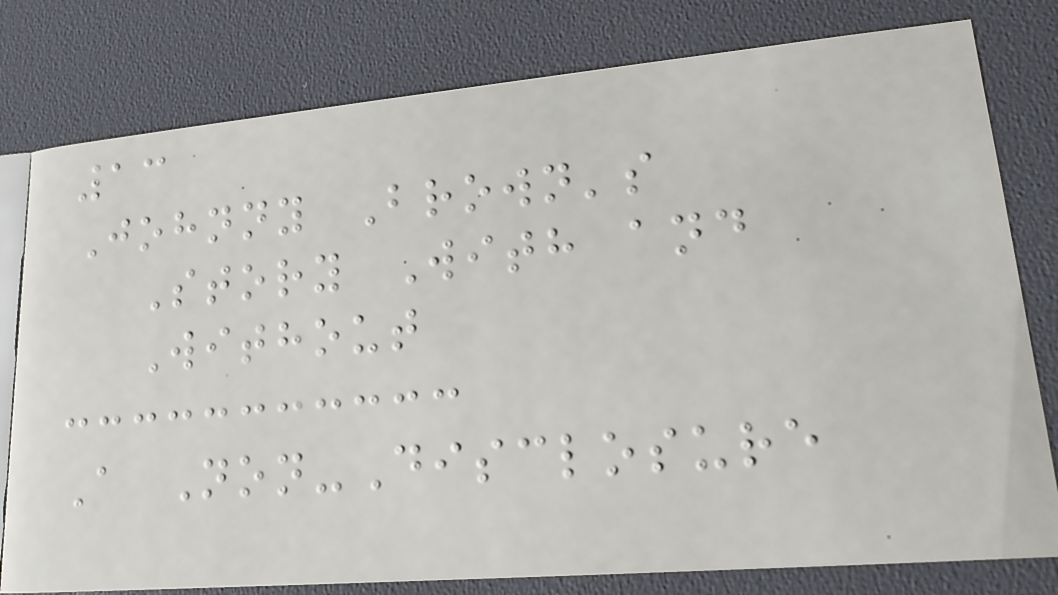13
Johnny Brown's
Story With and
Without
A Non-Disclosure
